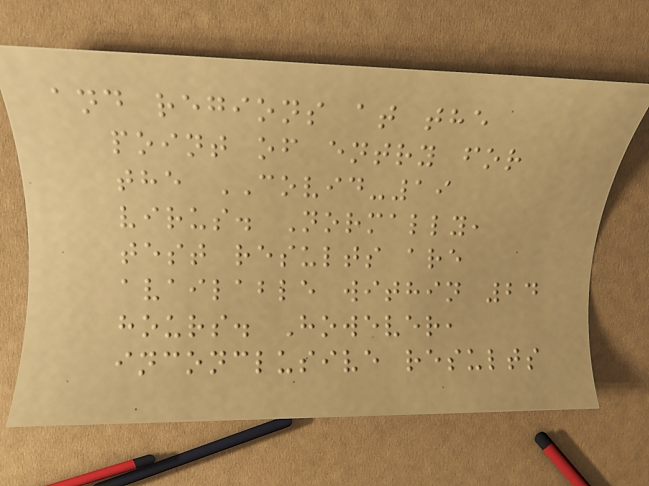and regions at the
point of entry for
the COVID-19
virus. Normally,
test results are
available within 24
hours. However,
inconclusive results
